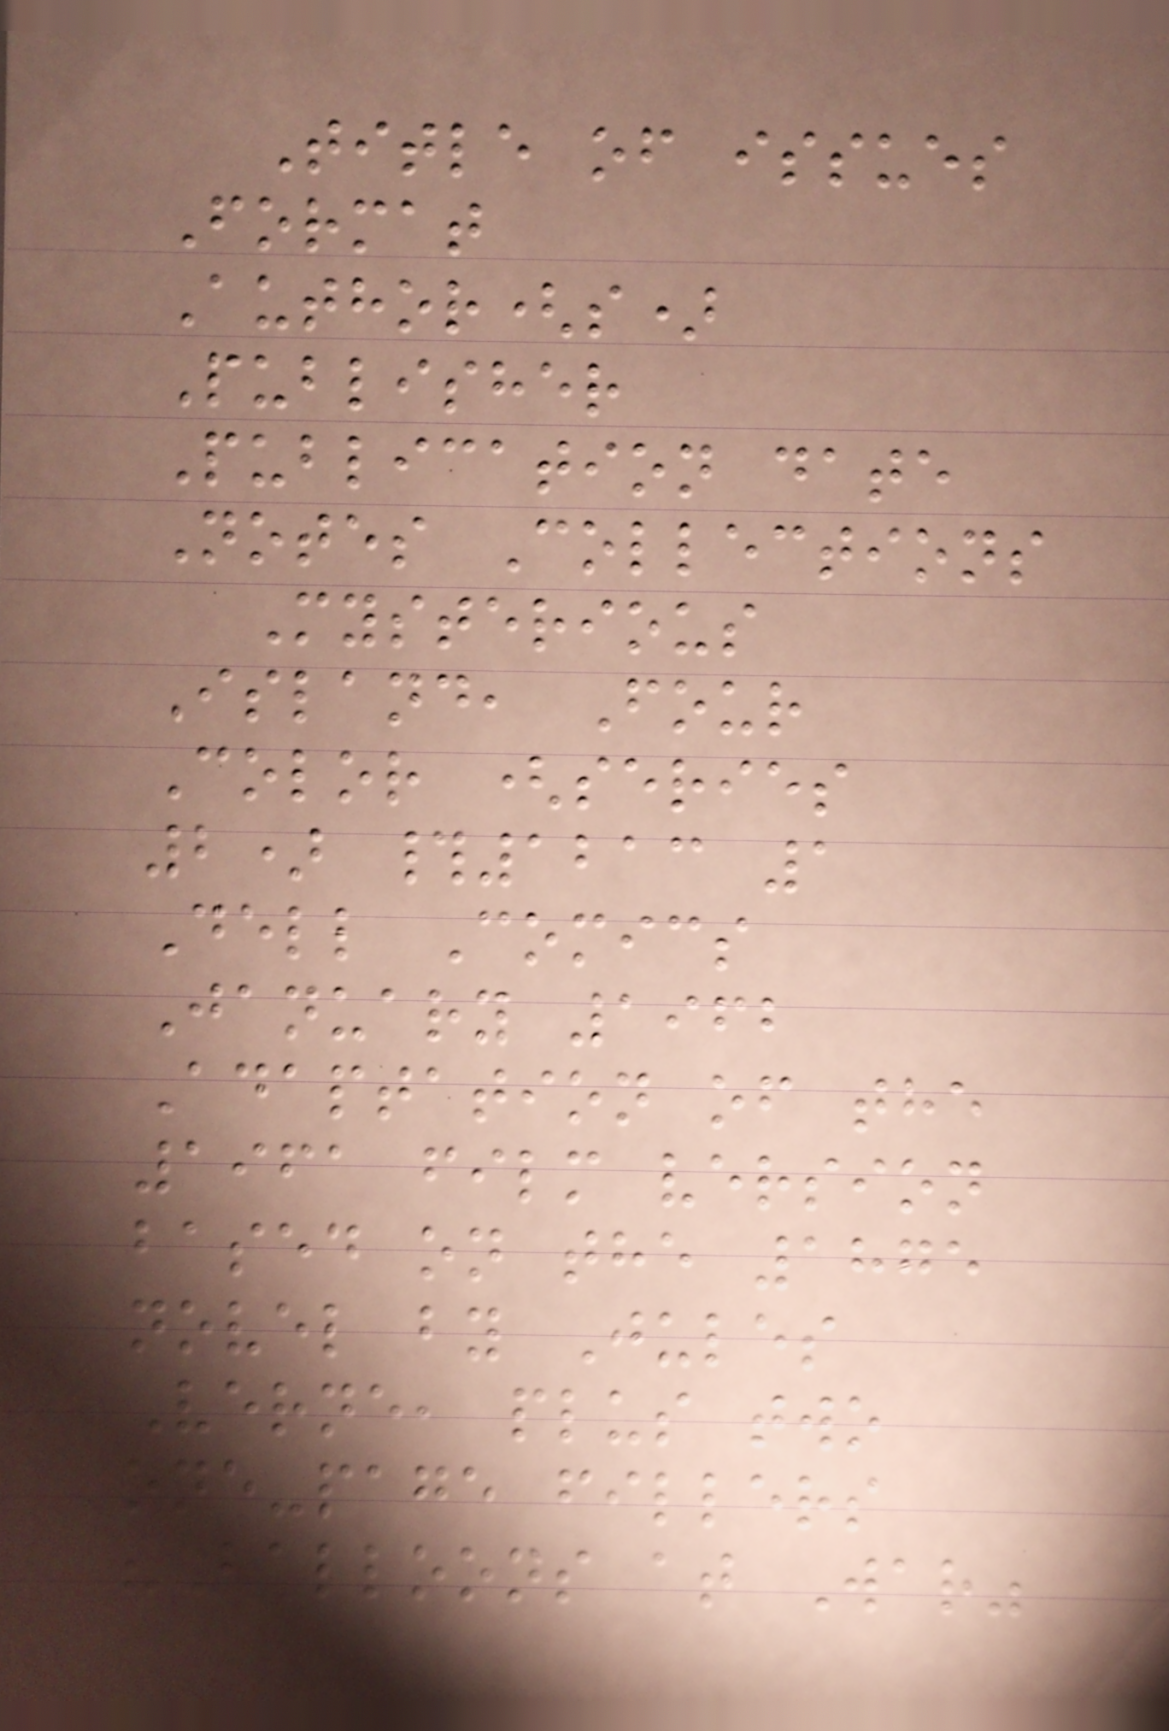Title of issues
Format
Author(s)
Publisher
Publication date
Notes Collections
Mysterious
Island, Four
Color (series
2) #1213 1
Dell Comics
January 1962
Adaptation of the
1961 film version
based on the 1875
novel by Jules
Verne, plus two
one-page fillers
"Balloons at War"
